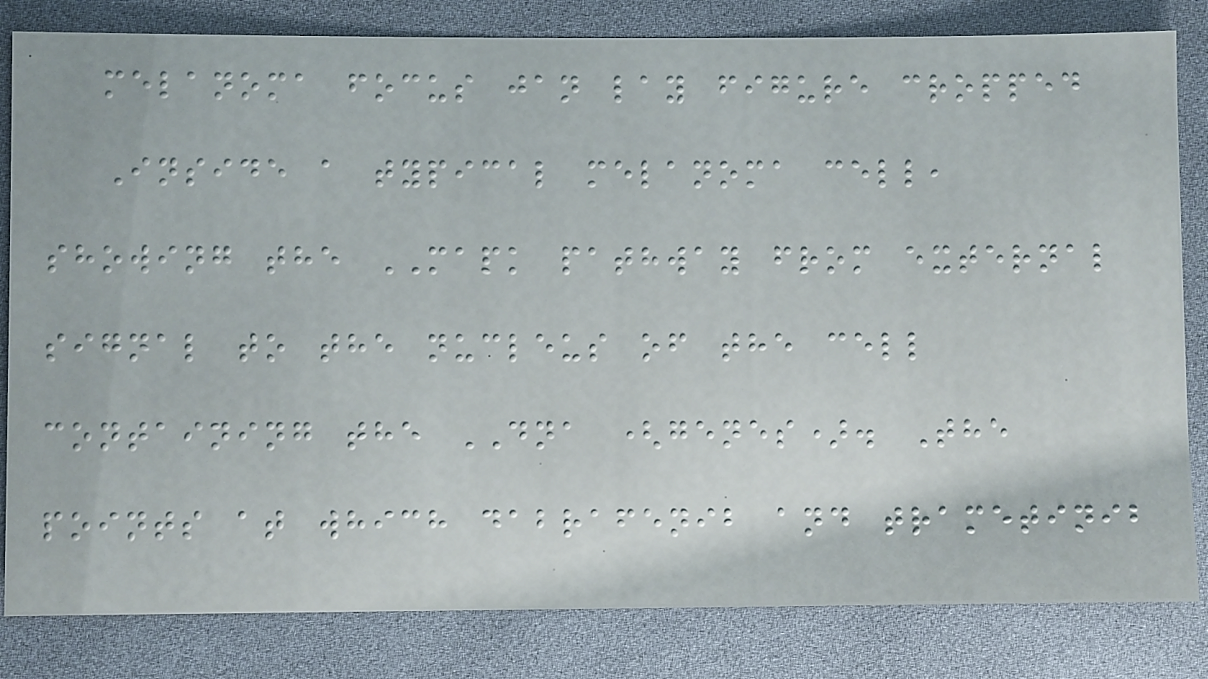melanoma focus jan lay figure cropped
Inside a typical melanoma cell,
showing the MAPK pathway from external
signal to the nucleus of the cell
containing the DNA (genes). The
points at which dabrafenib and trametinib
